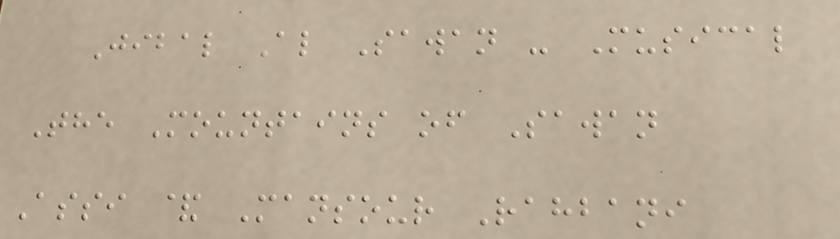Jibal Al Sawan - Musical
The Mountains of Sawan
Assi & Mansour Rahbani
